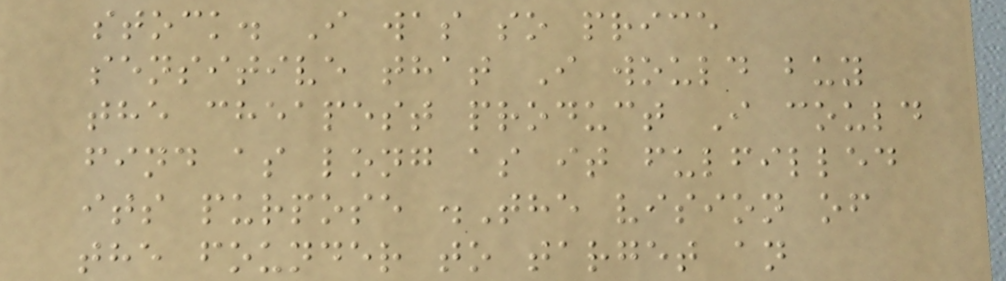stock. I was so price
sensitive that I would buy
the cheapest product I could
find as long as it fulfilled
its purpose .The vision of
the founder to target an
